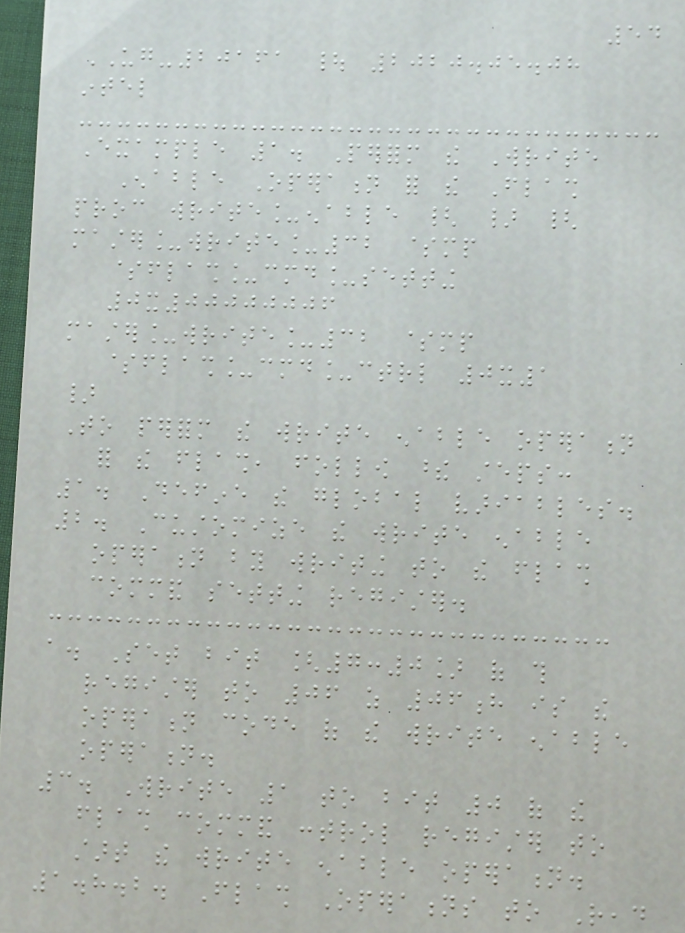54
UG-20161 | 2020.05.08
intel
Example 1. Perform the Write
Enable Operation for the Flash
proc write_enable { } {
master_write_32 $mp
$flash_cmd_setting
0x00000006
master_write_32 $mp
$flash_cmd_ctrl 0x1
}
To perform the write enable operation
for the flash, follow these steps:
1. Define the global variables.
2. Customize the write enable
operation by writing to the flash
command setting register.
a. Set bit [7:0] of this
register to 06 as 06h is the
operation code of the write enable
operation.
3. Write 1 to bit 0 of the
flash command control register to
start the write enable operation.
1.8.2. Flash Operations to Read
